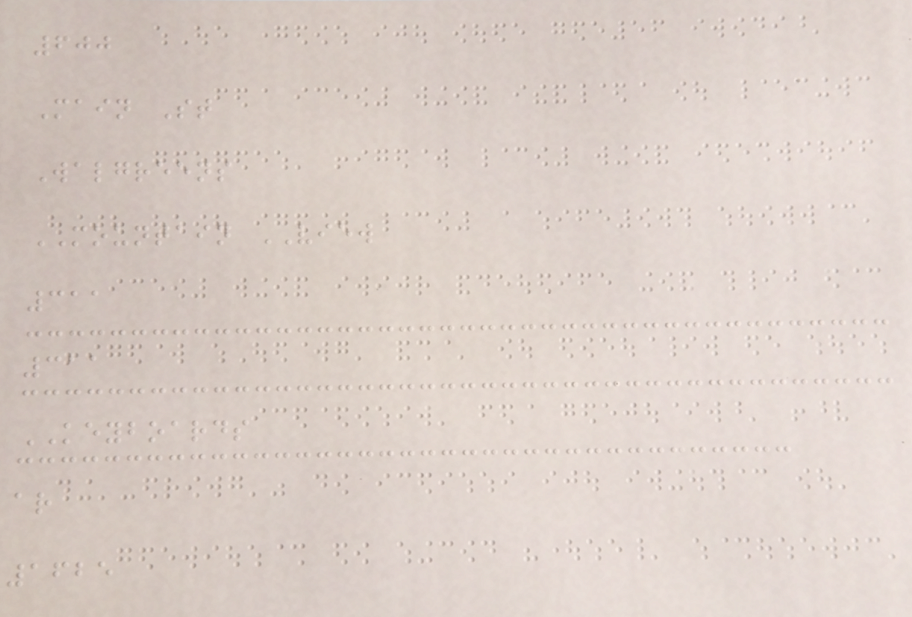600
Main St
Walgreens
MOUNTAIN VIEW
311
311
KEYBOARDS
ar
1625
